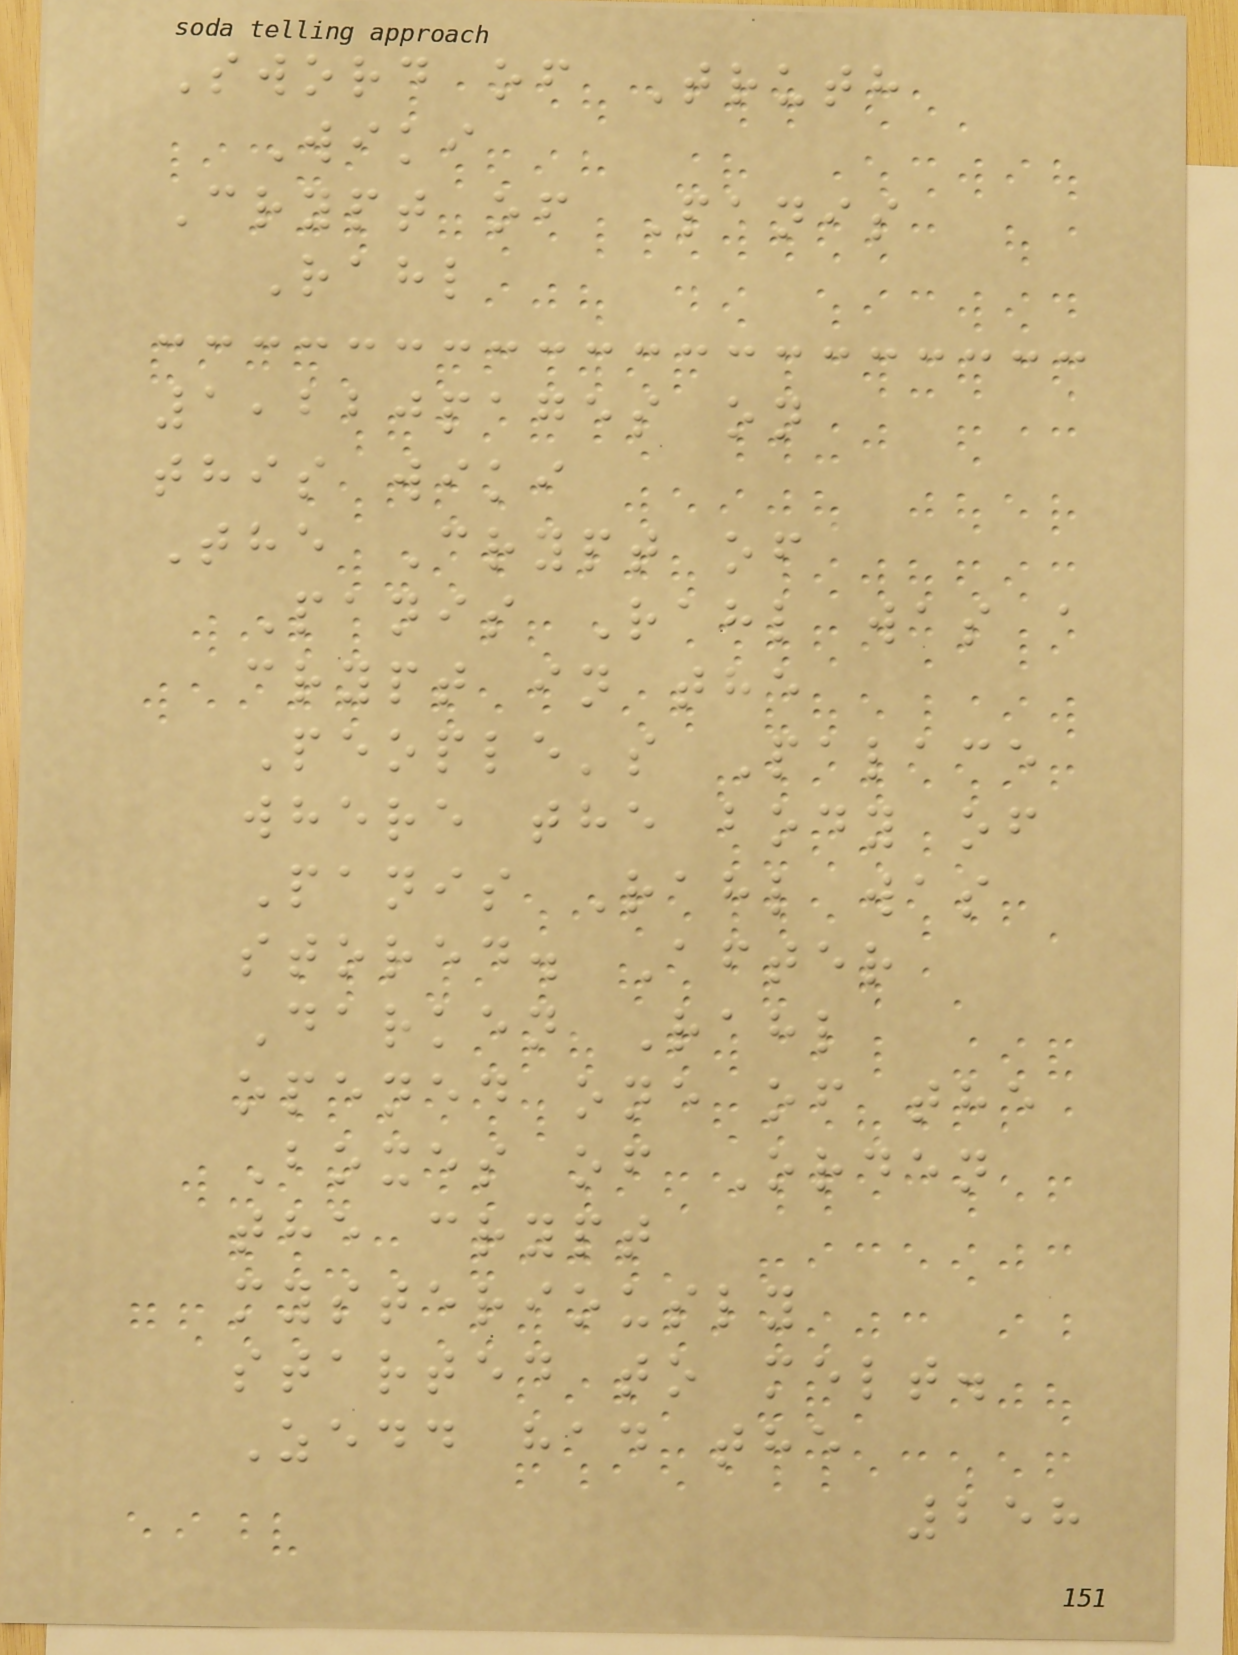Sword of Truth
Wiki
Crypt of Panis
Rahl
1,220pages on
this wiki
The Crypt of
Panis Rahl was a
crypt in the
People's Palace
where the body of
Panis Rahl was
stored. After
Darken Rahl
opened one of the
Boxes of Orden
the crypt
mysteriously
started to melt.
Zedd had the
258
